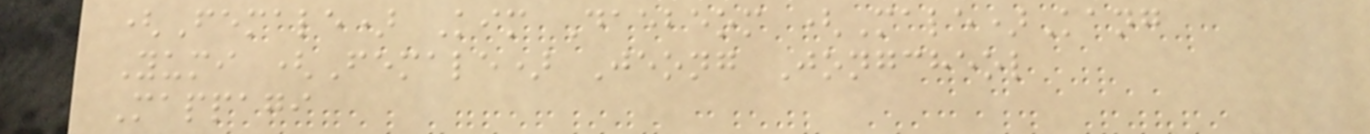(Female) Kim Daebeom (Male)Kang
Yumi (Female) Jeong Jongcheol
Mappagi
